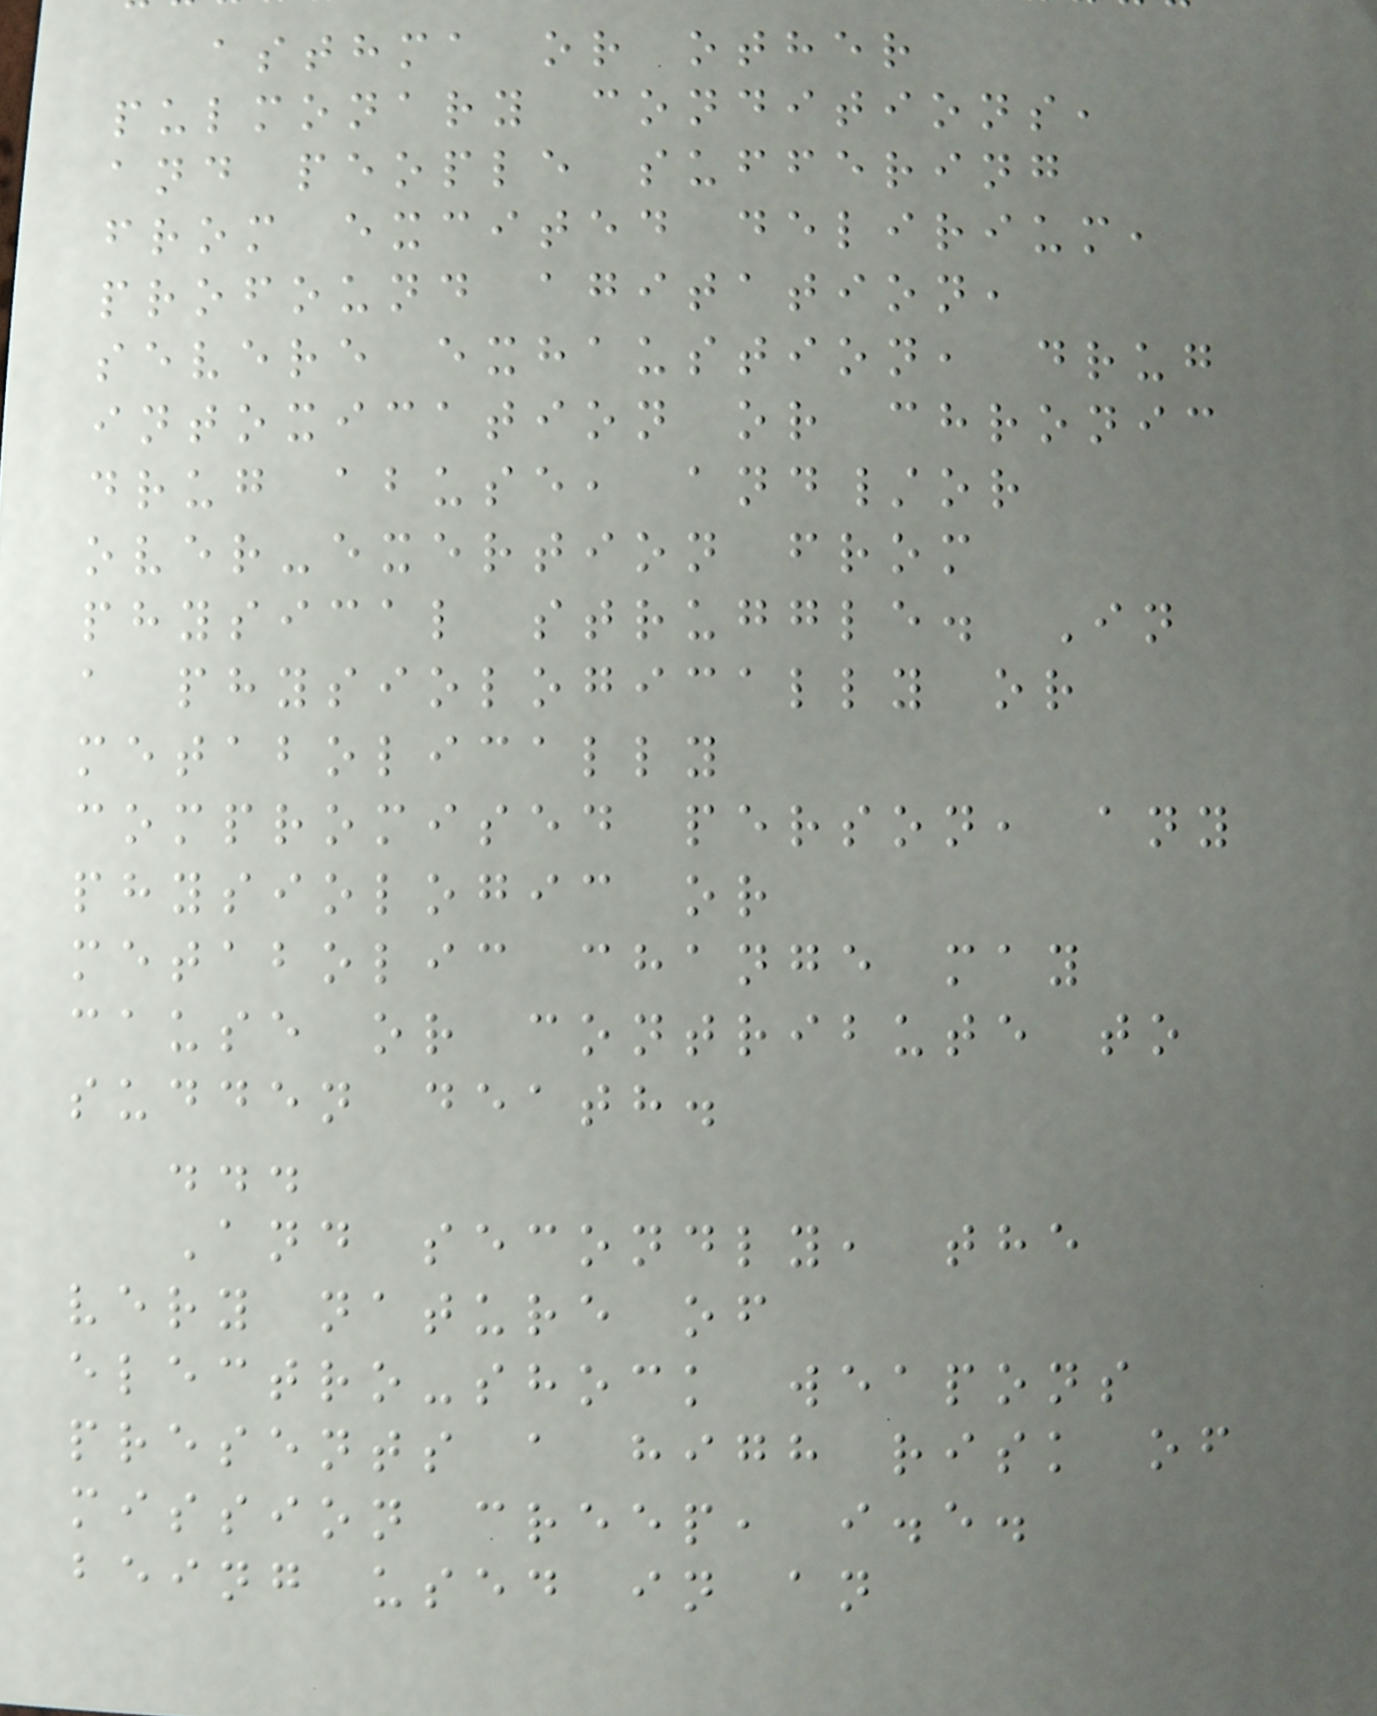asthma or other
pulmonary conditions,
and people suffering
from excited delirium,
profound agitation,
severe exhaustion, drug
intoxication or chronic
drug abuse, and/or
over-exertion from
physical struggle. In
a physiologically or
metabolically
compromised person, any
physiologic or
metabolic change may
cause or contribute to
sudden death.
...
And secondly, the
very nature of
electro-shock weapons
presents a high risk of
mission creep, i.e.
being used in an
